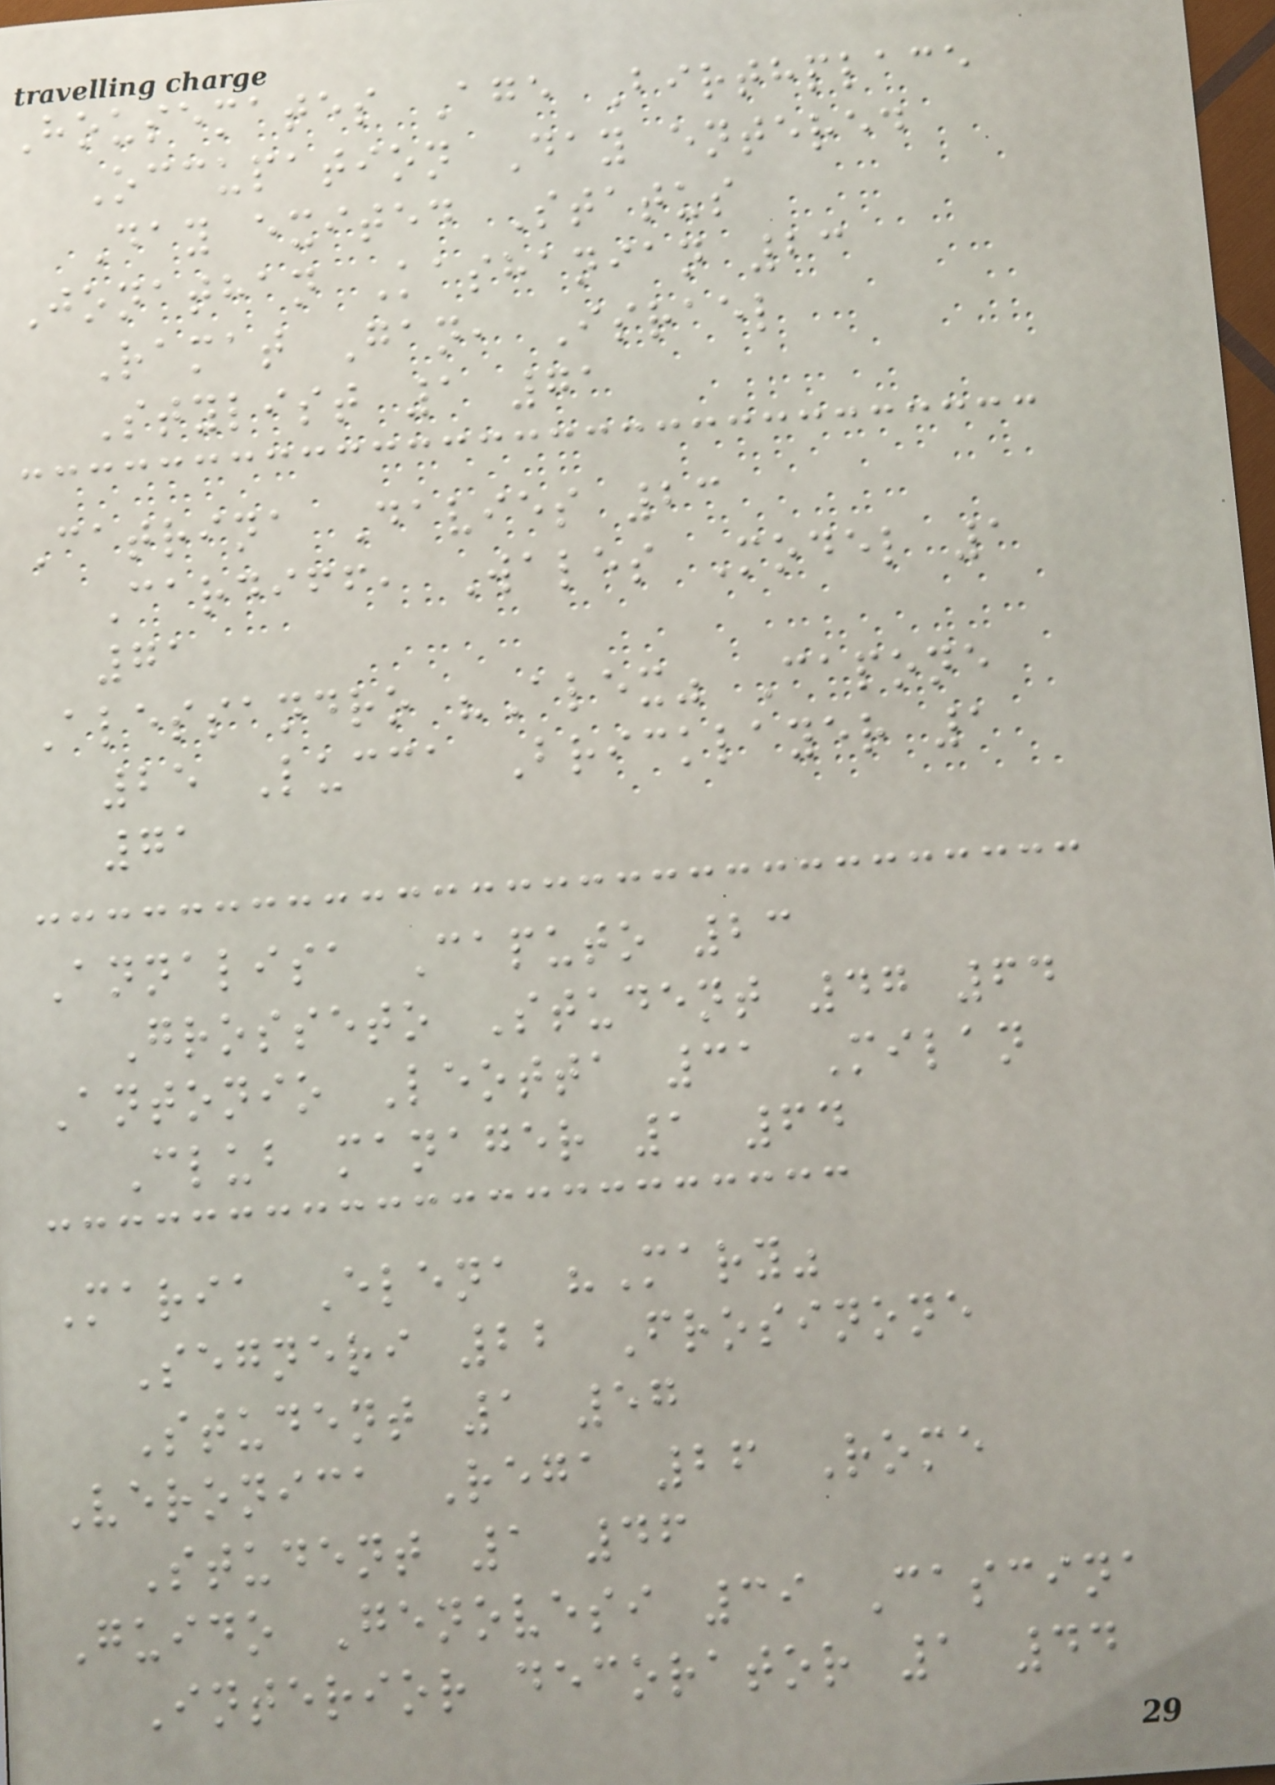Housemates Age Birthplace
Occupation Day entered
Day exited Status
Jonathan Kashanian 23
Ramat Gan, Israel
Stylist 1 71
Catrina Davies 23
Cardiff, Wales Model 1
71
Alessandro "Alex" Capone
25 Lucca Bricklayer 1
71
Annalisa Caputo 23
Grosseto Student 47 64
Antonio Leotta 31 Milan
Club manager 1 64
Maria Elena "Mary"
Segneri 22 Frosinone
Student 1 57
Veronica Rega 26 Rome
Student 1 46
Guido Genovesi 39 Cascina
Interior decorator 1 44
